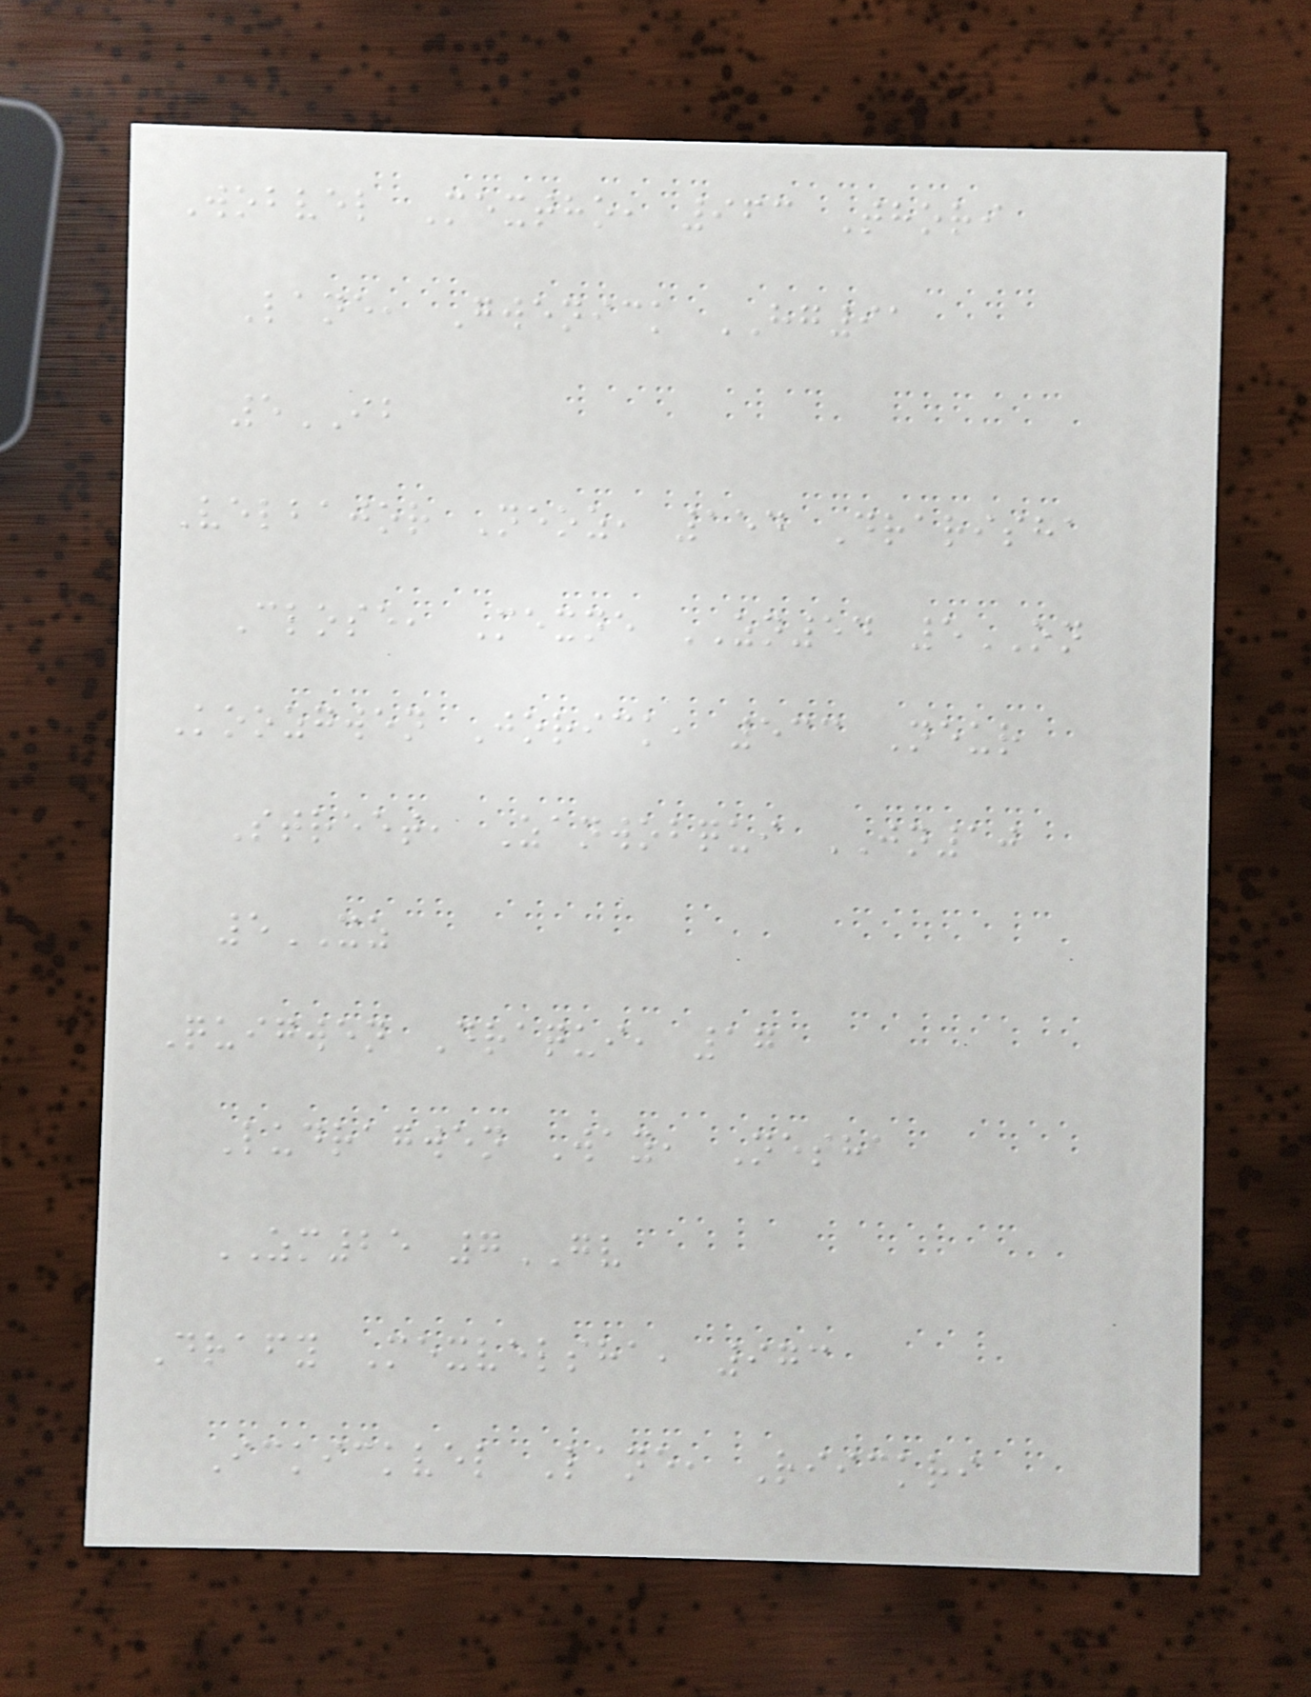Wobvel Mextho, 963 Thori
Lane, Gwenick HG91
5IB
Velbajor Neoz, 154 Drarisha
Close, Mexne ZN54 5ON
Koozgwen Jorick, 533 Neur
Street, Zanwobqui JN10
5XZ
Quigwen Draqui, 17
Ludragwen Way, Nesha
ZM25 7GV
Drafy Mexvelsha, 973
Ickickvel Lane, Riickri
